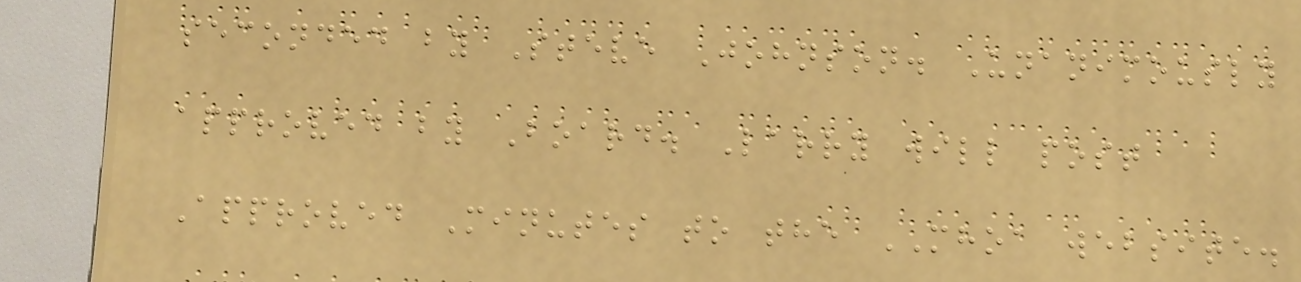seconded by Steve Johnson. Unanimously
approved by Board. Larry will post
Approved Minutes to the MHOA website.
